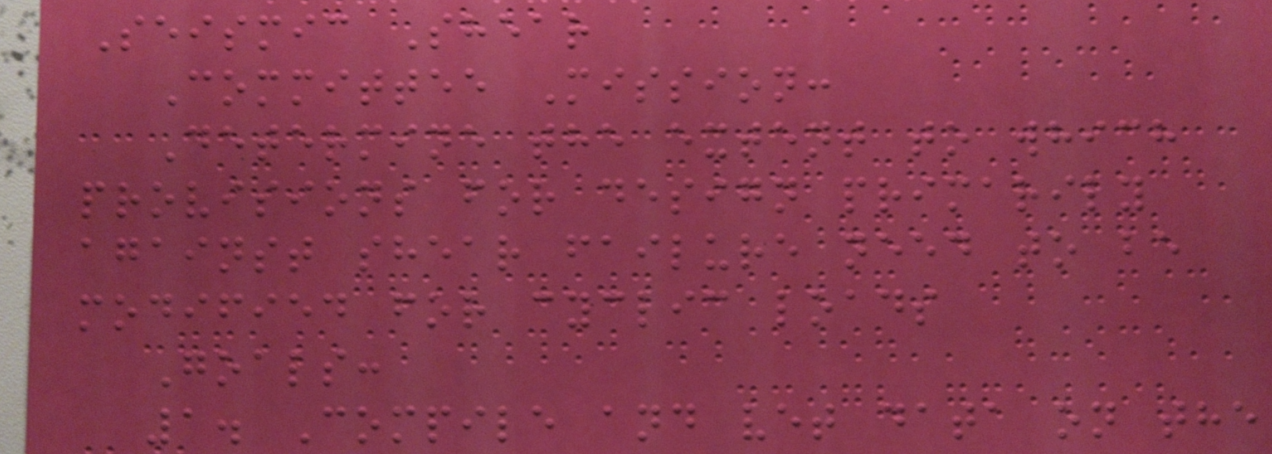Seismic Shear
Committee Mission:
Determine the extent to which
provisions for design primarily
against shear failure need to be
modified for cyclic loads
Goals:
1. Compile and vet data on the
